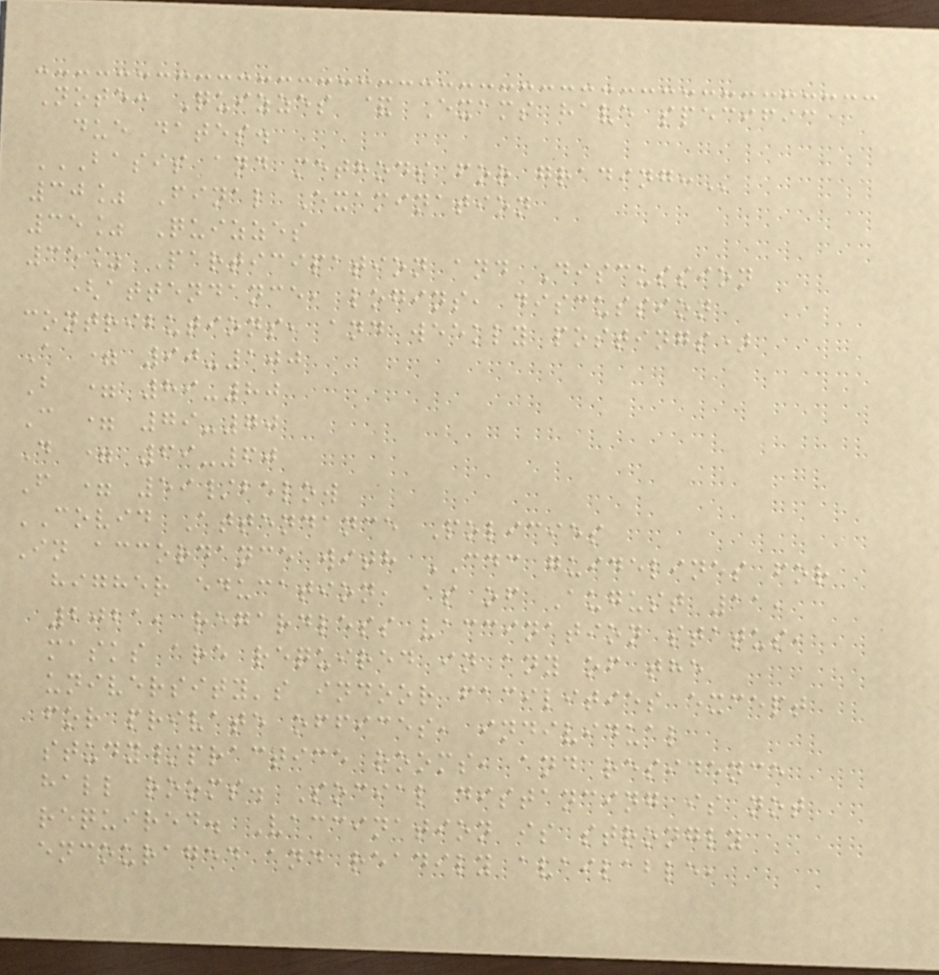Note: Quizzes & Exams have specific
due dates.
BASIS AND METHODS FOR GRADING:
30% Final Examination
35% Quizzes
35% Participation and Discussion
(attendance, logins, discussion
contributions, and weekly postings)
A = 90-100
B = 89-80
C = 79-70
D = 69-60
F = 59/below
COVID Attendance Policies
In accordance with CDC guidelines for
higher education, as of August 11,
2021, regardless vaccination status,
masks are required in any of the
university's indoor facilities except
for private offices, individual
study/practice rooms, and residence
hall rooms. Social distancing is not
required. Vaccination is strongly
encouraged and readily available,
